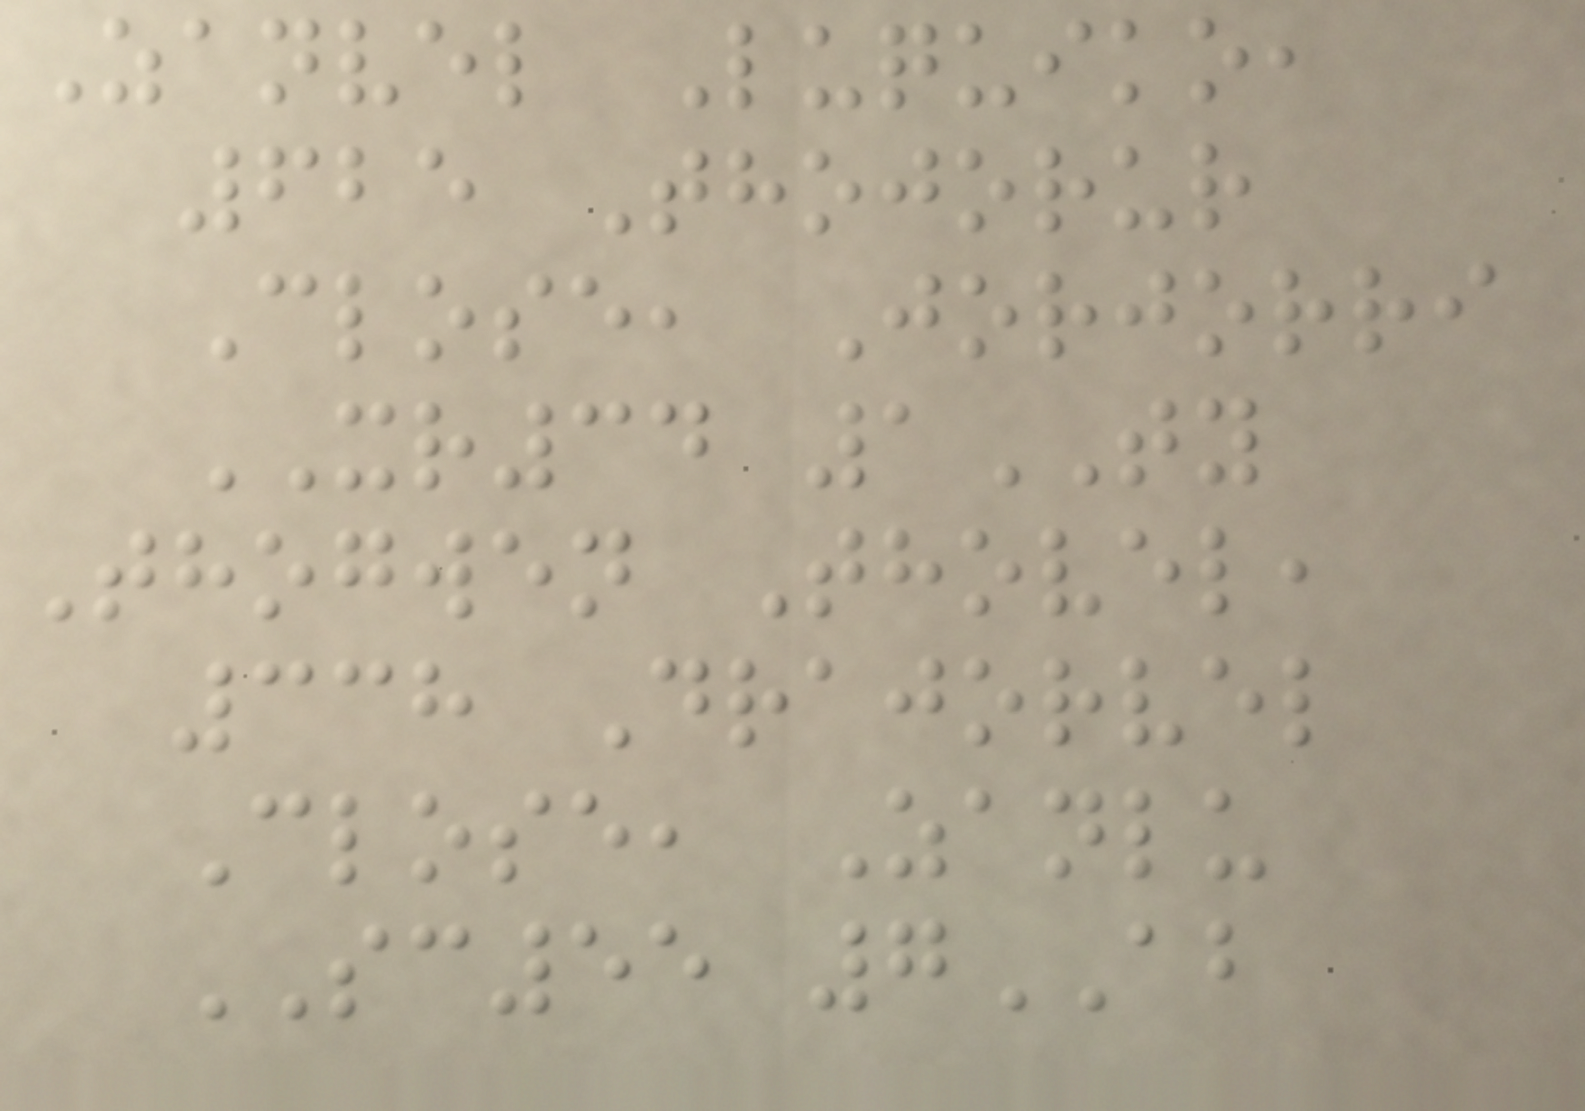Zanvel Luquiko,
625 Thojorur
Close, Jorjorri
XR34 1TY
Thogwen Thovel,
338 Drajorvel
Close, Zanlu
SC55 7AB
